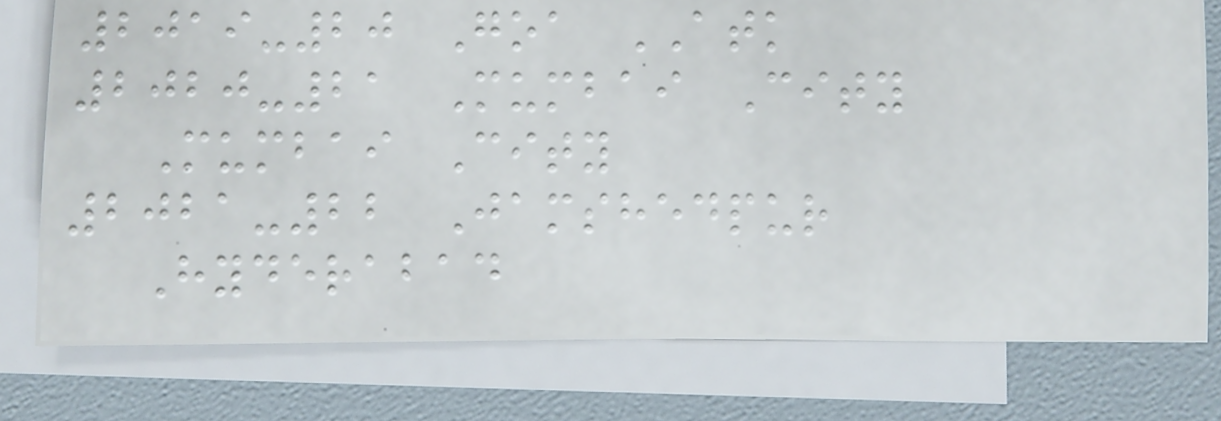2019-20 Goa ATK
2020-21 Mumbai City
Mumbai City
2021-22 Jamshedpur
Hyderabad
